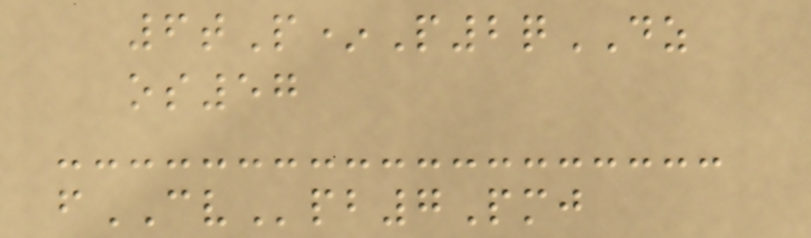6tP*P2qDZ
os57
fCVpb7Pmj
